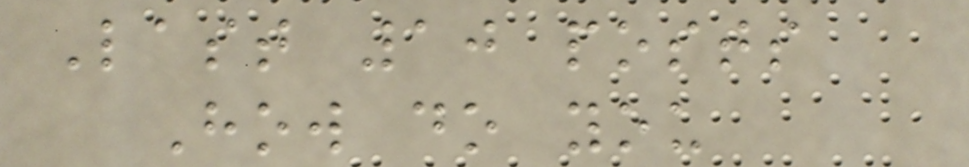Last 10 posts
How do you
